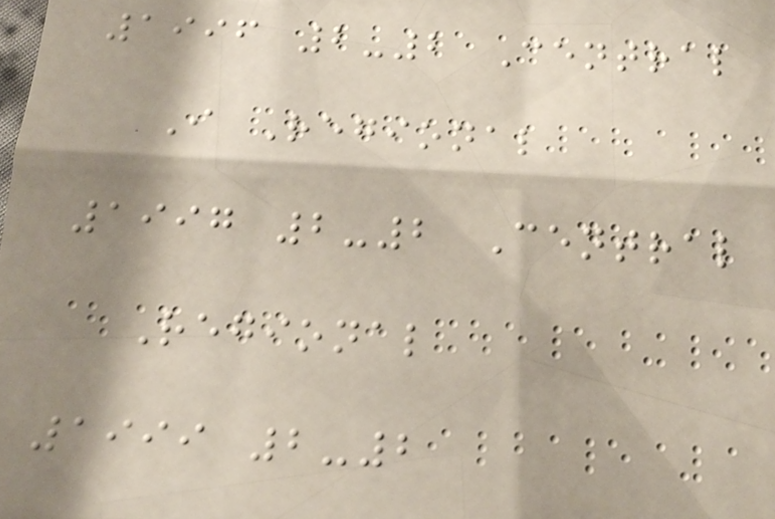1996 2-2 Central
I Regional
1997 2-2 Central
Regional
1999 2-2
